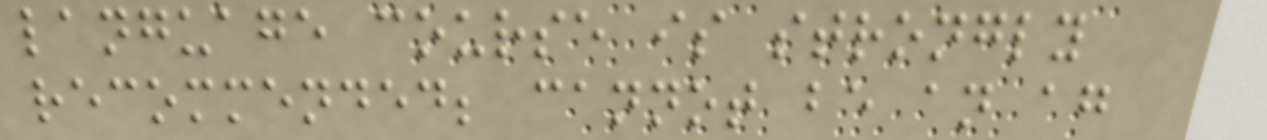language course is strongly
recommended; cannot be an ag
